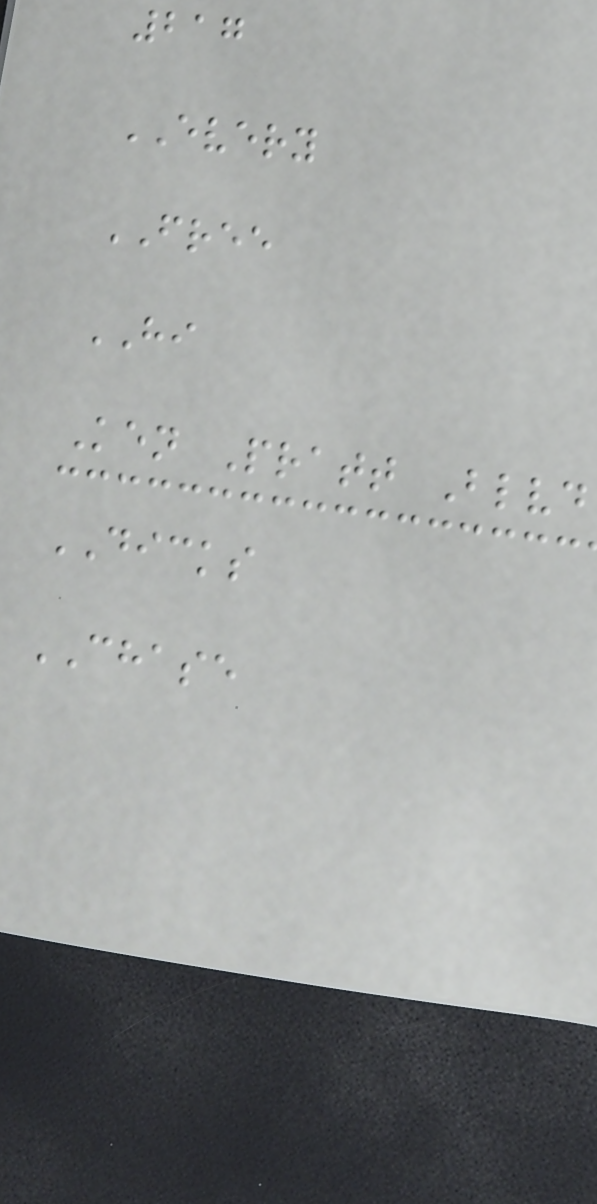217
EVERY
FREE
HI
Ken Pratt Blvd
DICKS
CHASE
